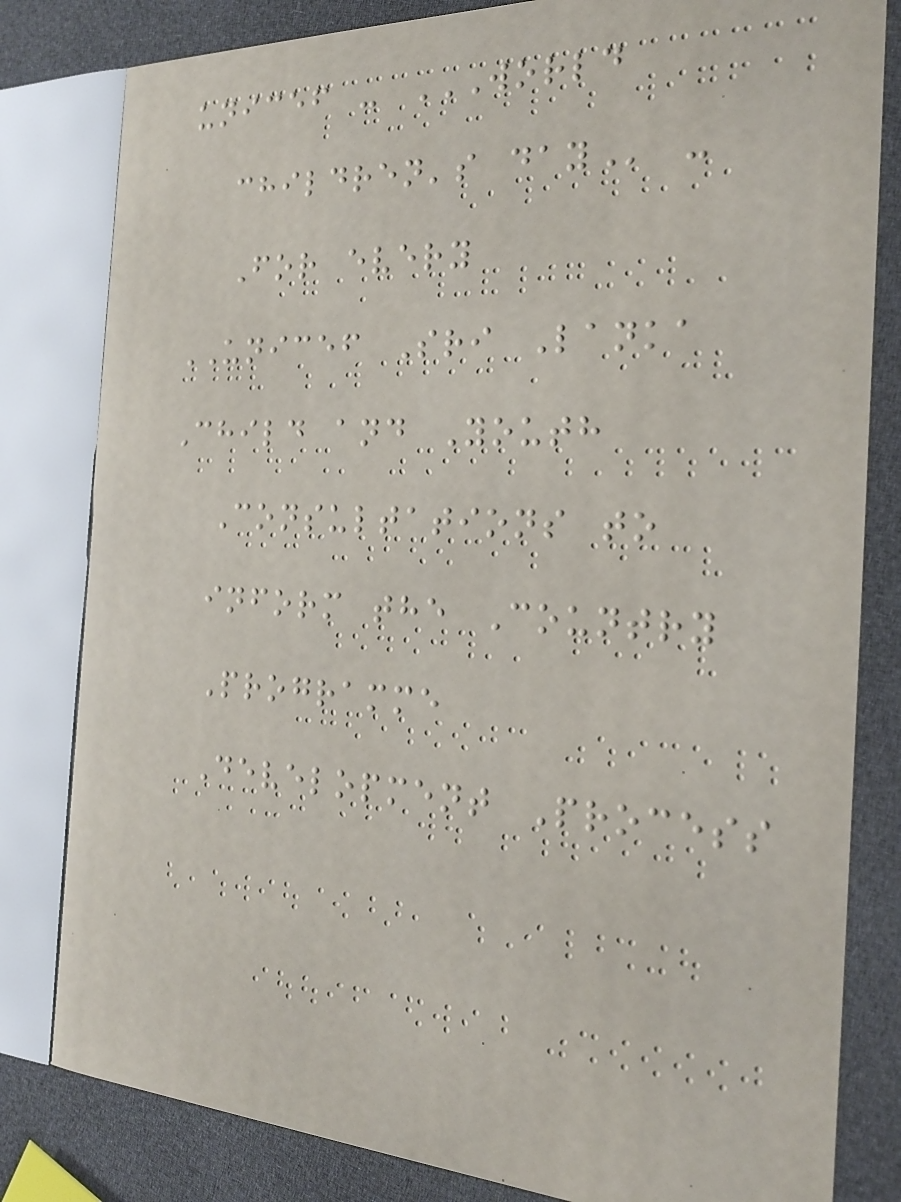unicef - WORLD
CHILDREN'S DAY -
For every
UNICEF Sri Lanka
Child and Youth
Consultations to
inform the Country
Programme
Development Process
